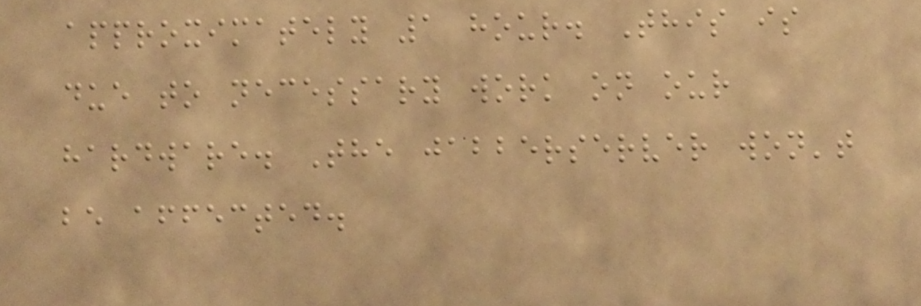approximately 1 hour. This is
due to necessary work on our
hardware. The jabberserver won't
be affected.
